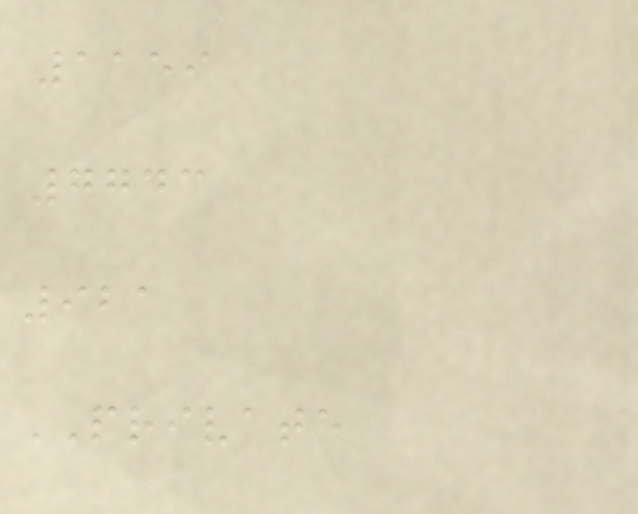1159
7743
921
PRIVATE
